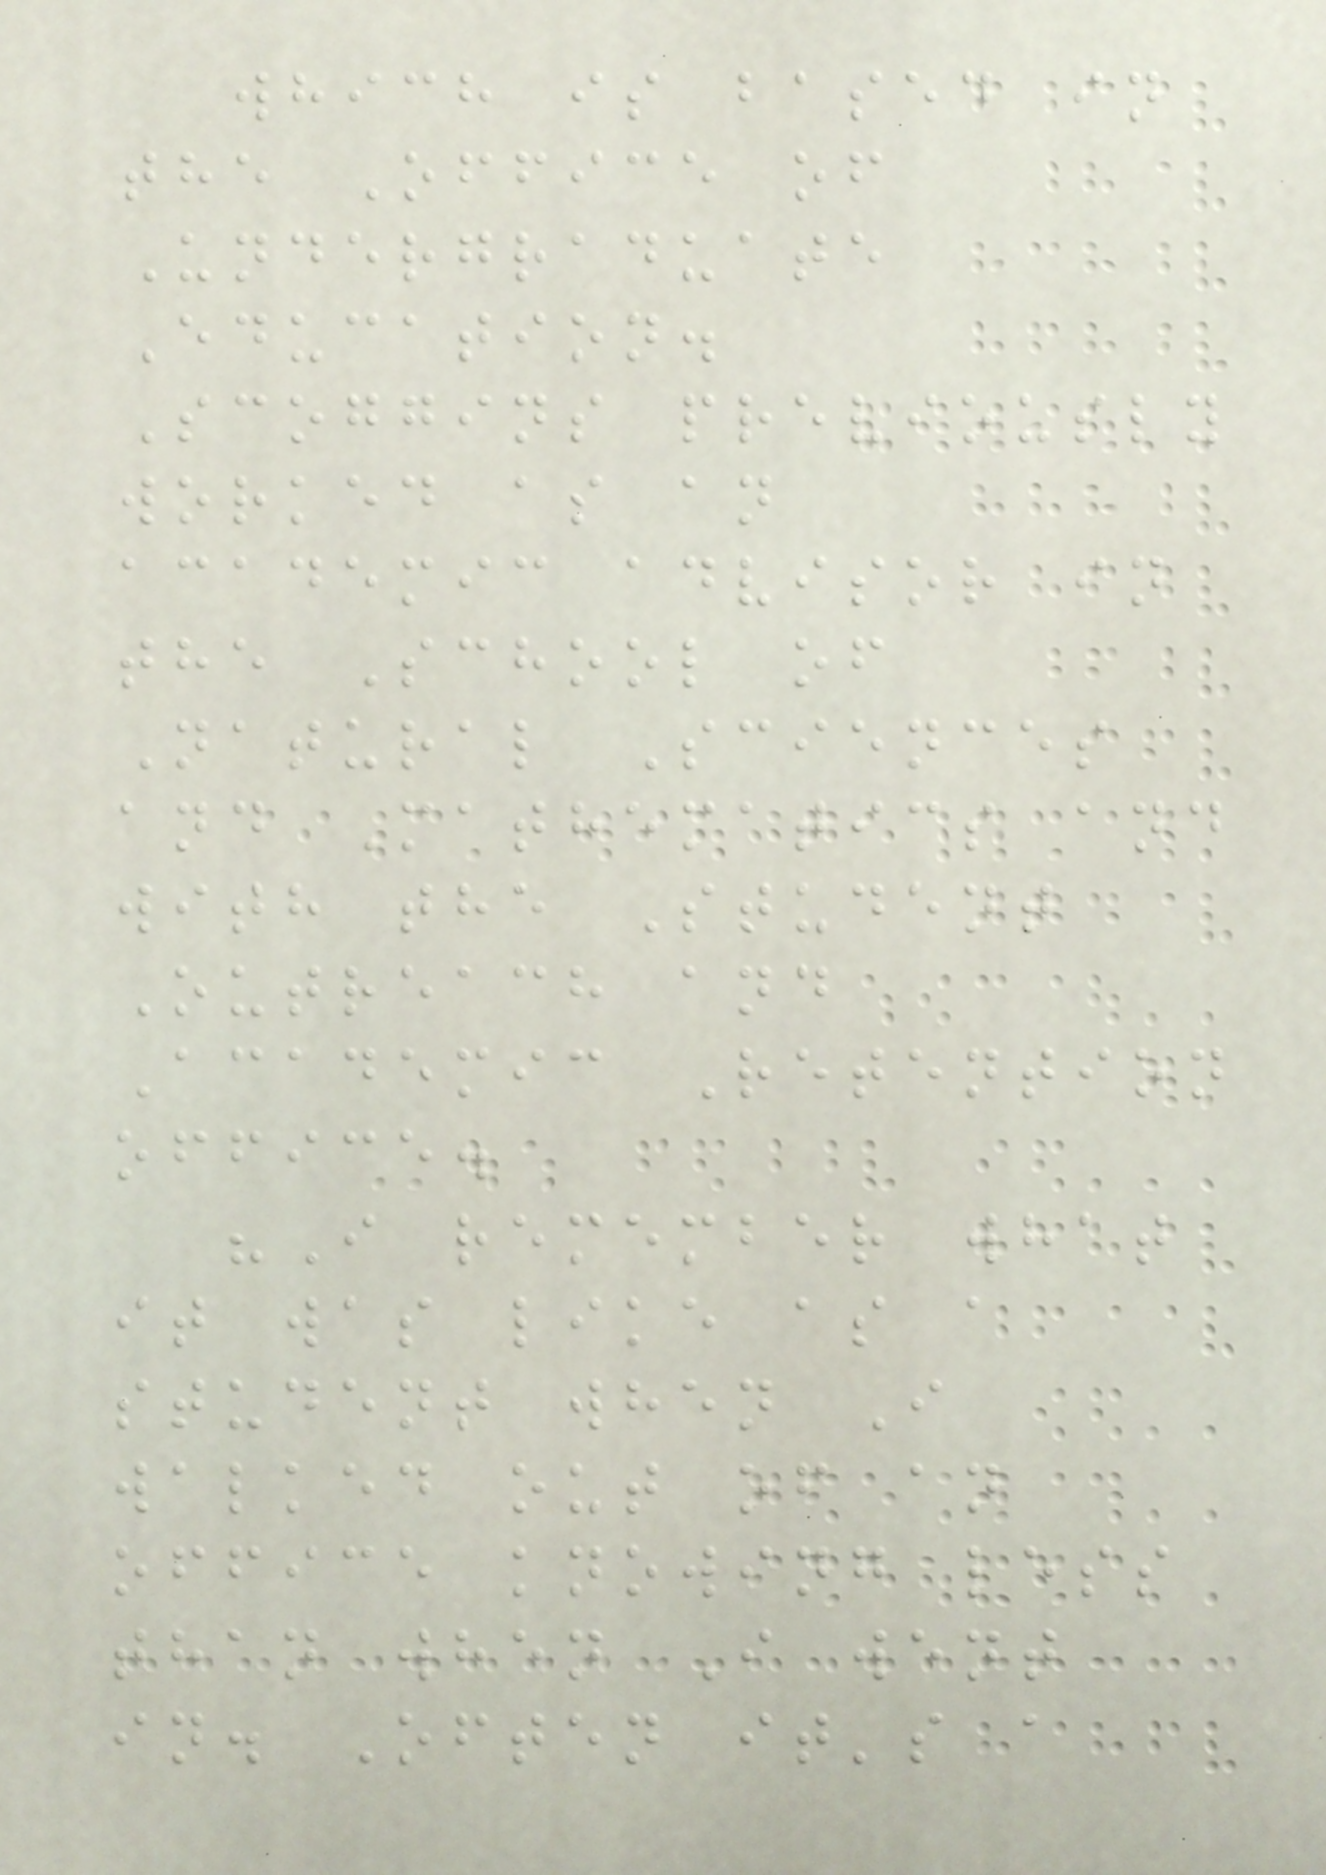which is based in
the Office of
Undergraduate
Education.
Scoggins previously
worked as an
academic advisor in
the School of
Natural Sciences
and Mathematics and
with the Student
Outreach and
Academic Retention
office.
"I remember what
it was like as a
student when I
walked out of an
office knowing less
than when I went
in. Often it's a
